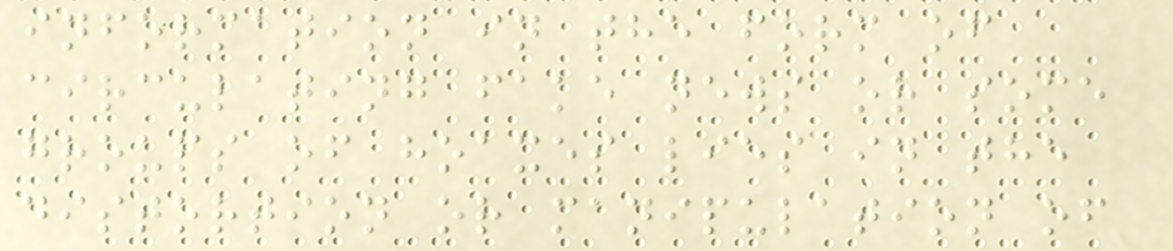information in the form of
circulating fake news or some
groups of hoaxes lies in the
distortion or manipulation of
